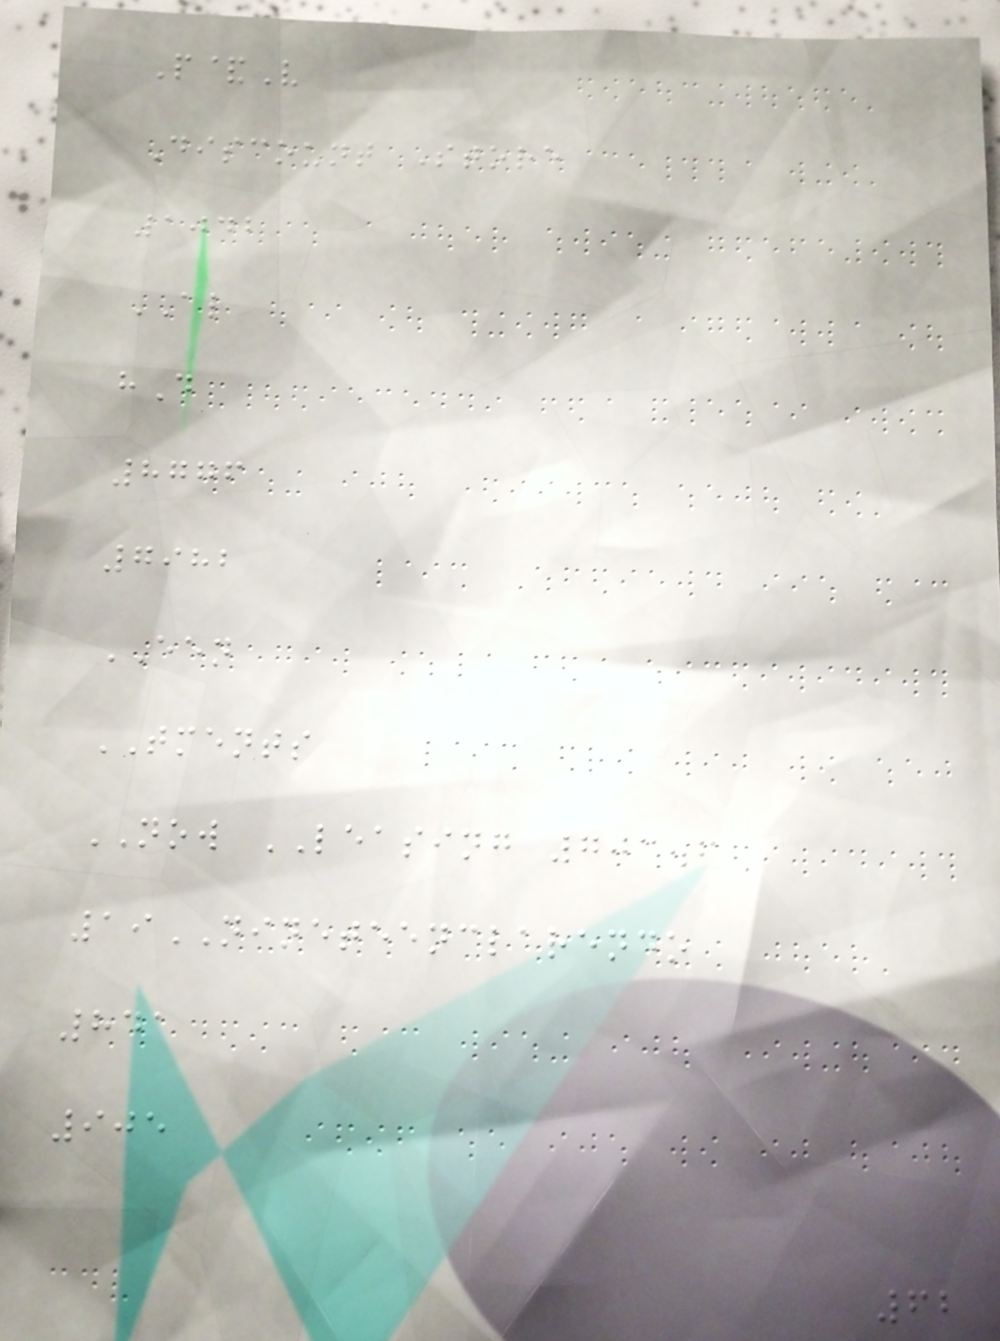P&V
Discount Store
1042
AL
hD
8776
7982
EEN
TMENTS
NOW LEASING 703.6
19NINETEENCLARENDO
841
905
62
